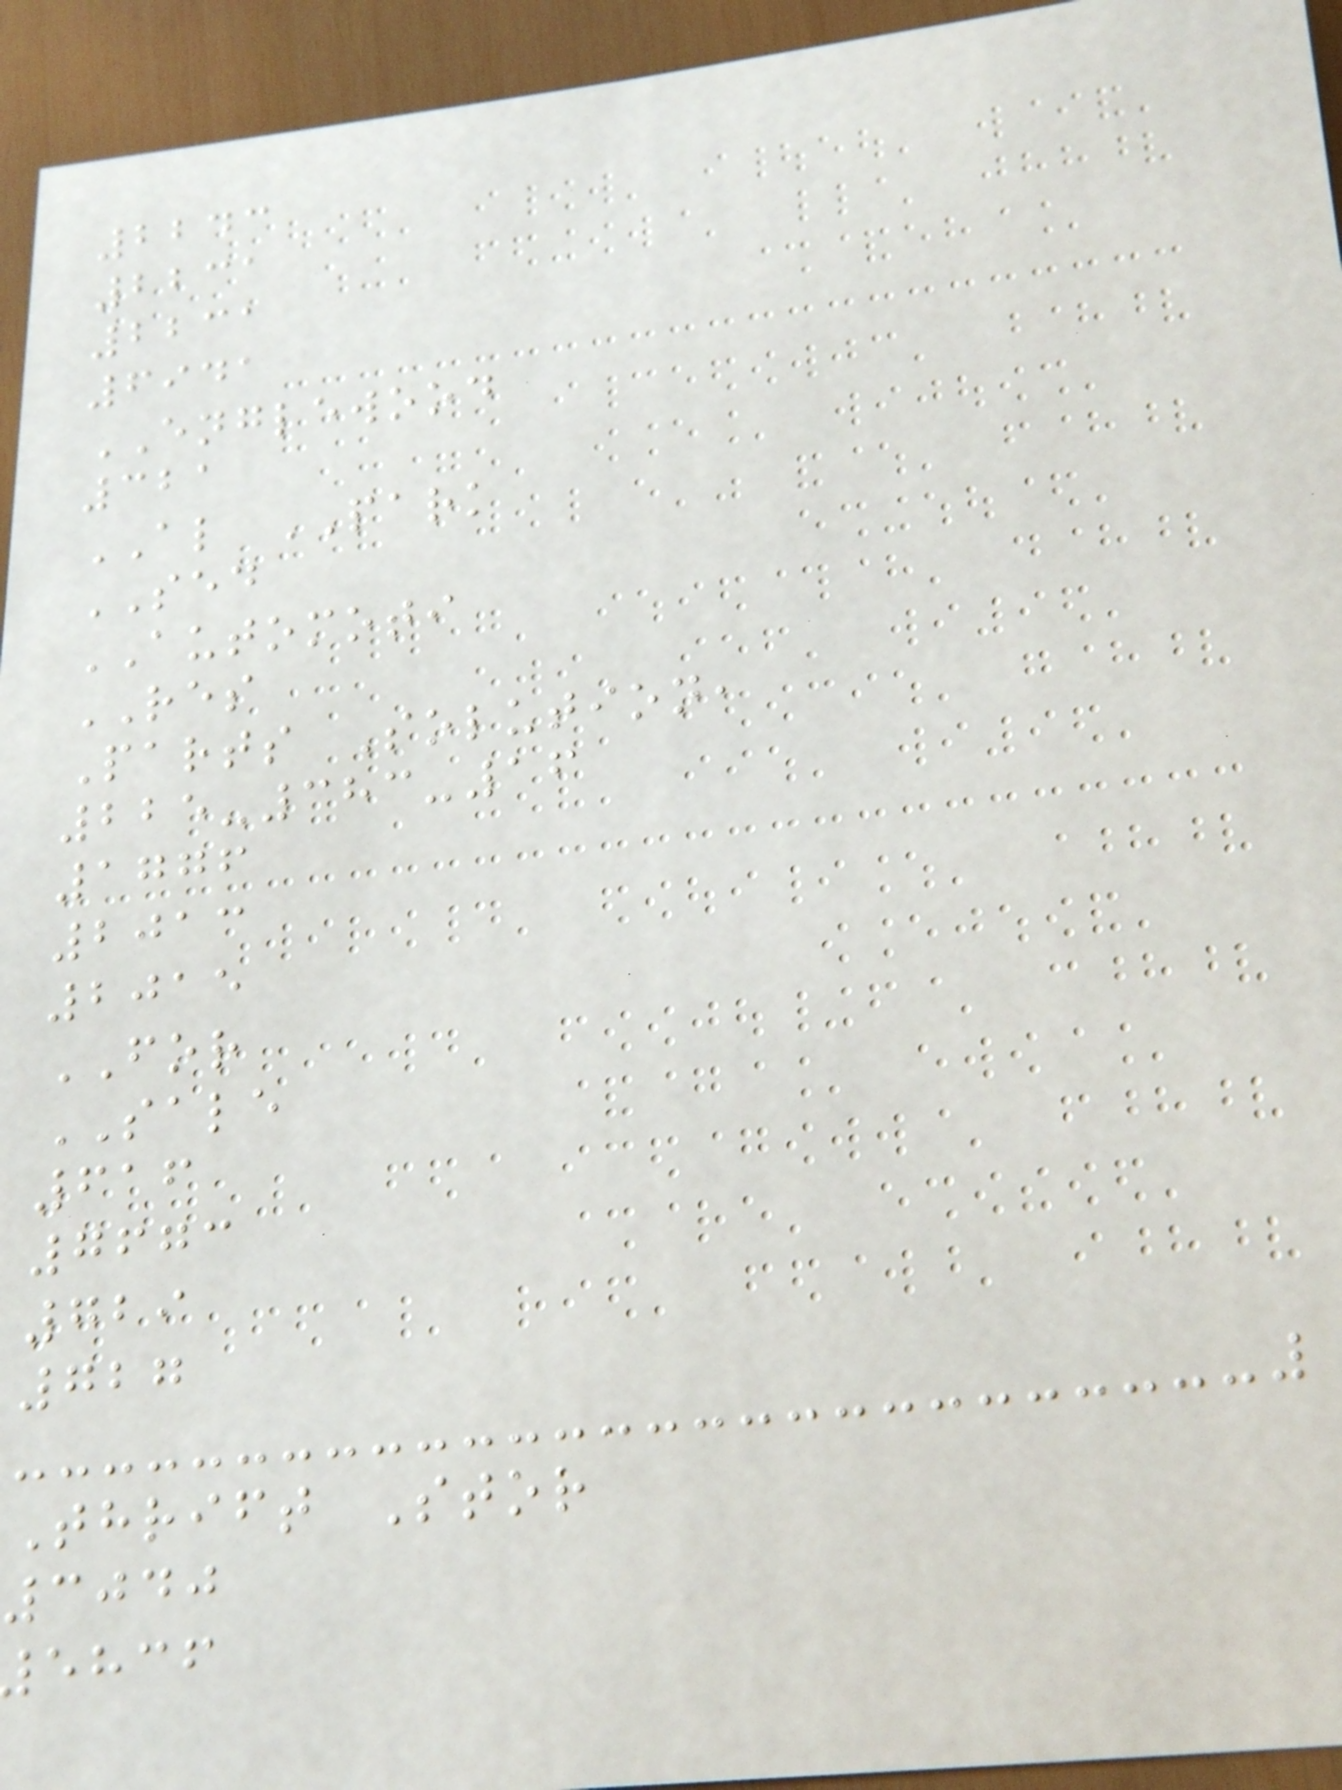2243
2231
2231
6941
ENGLEWOOD
321
AL PARK
SED
AUTOMOTI
RES
Parts Solution,
225-383-16
1776
2013
2015
FOR
SALE
616
7673
729
727
Thrift Stor
3040
ehcf
